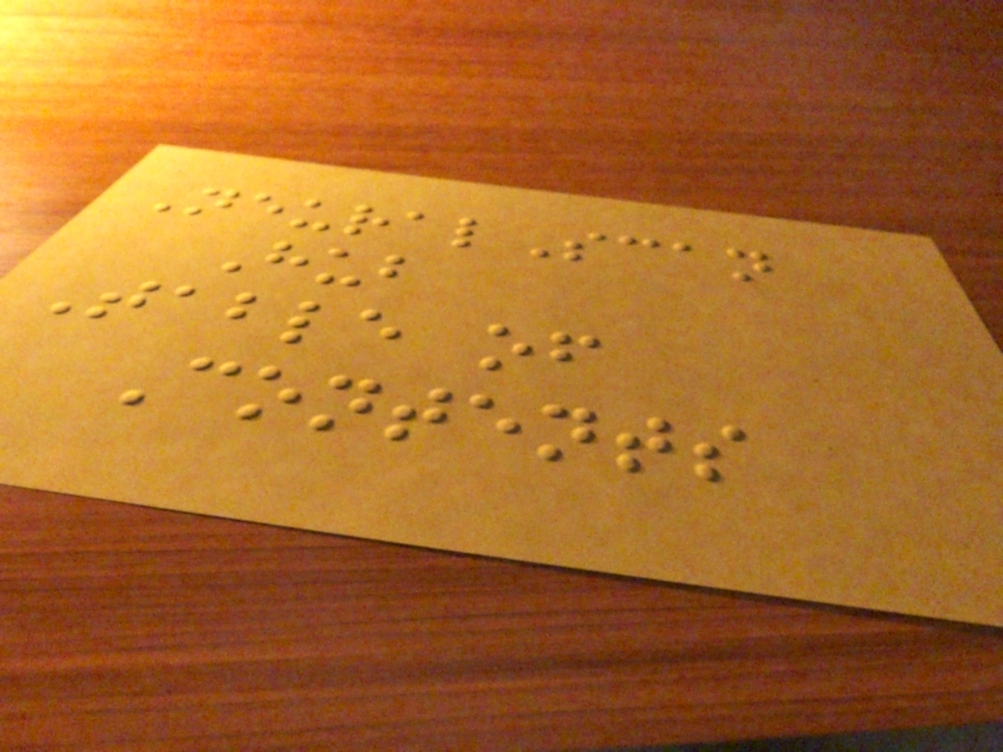NeuralScan
Hub
Table of
Contents
